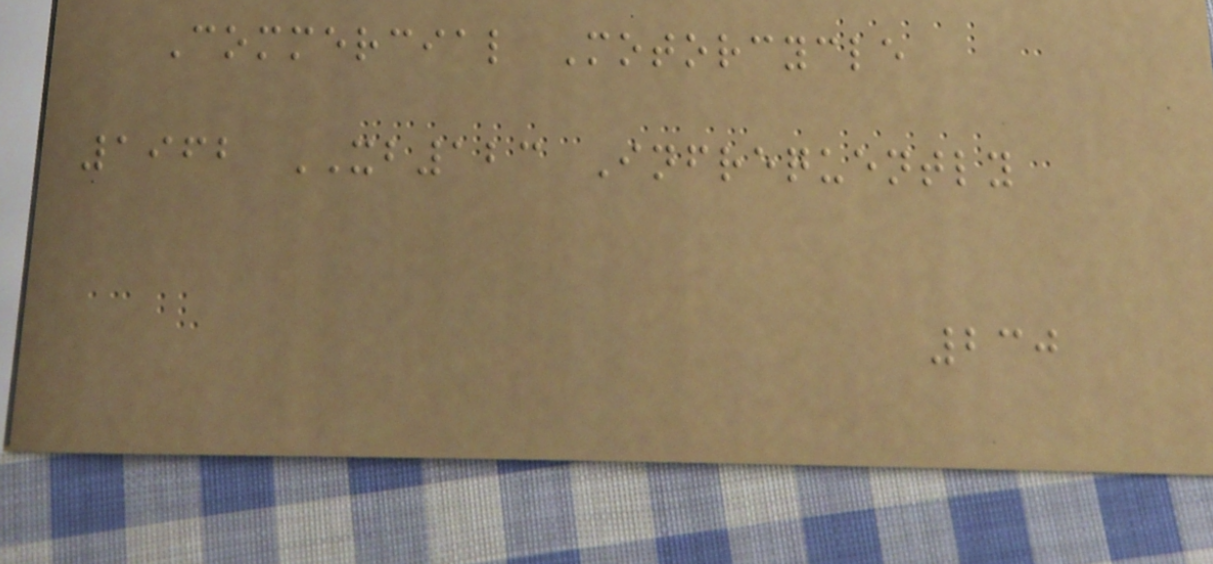Commercial Motorcycle
1962 XB123 Infrequently
230
